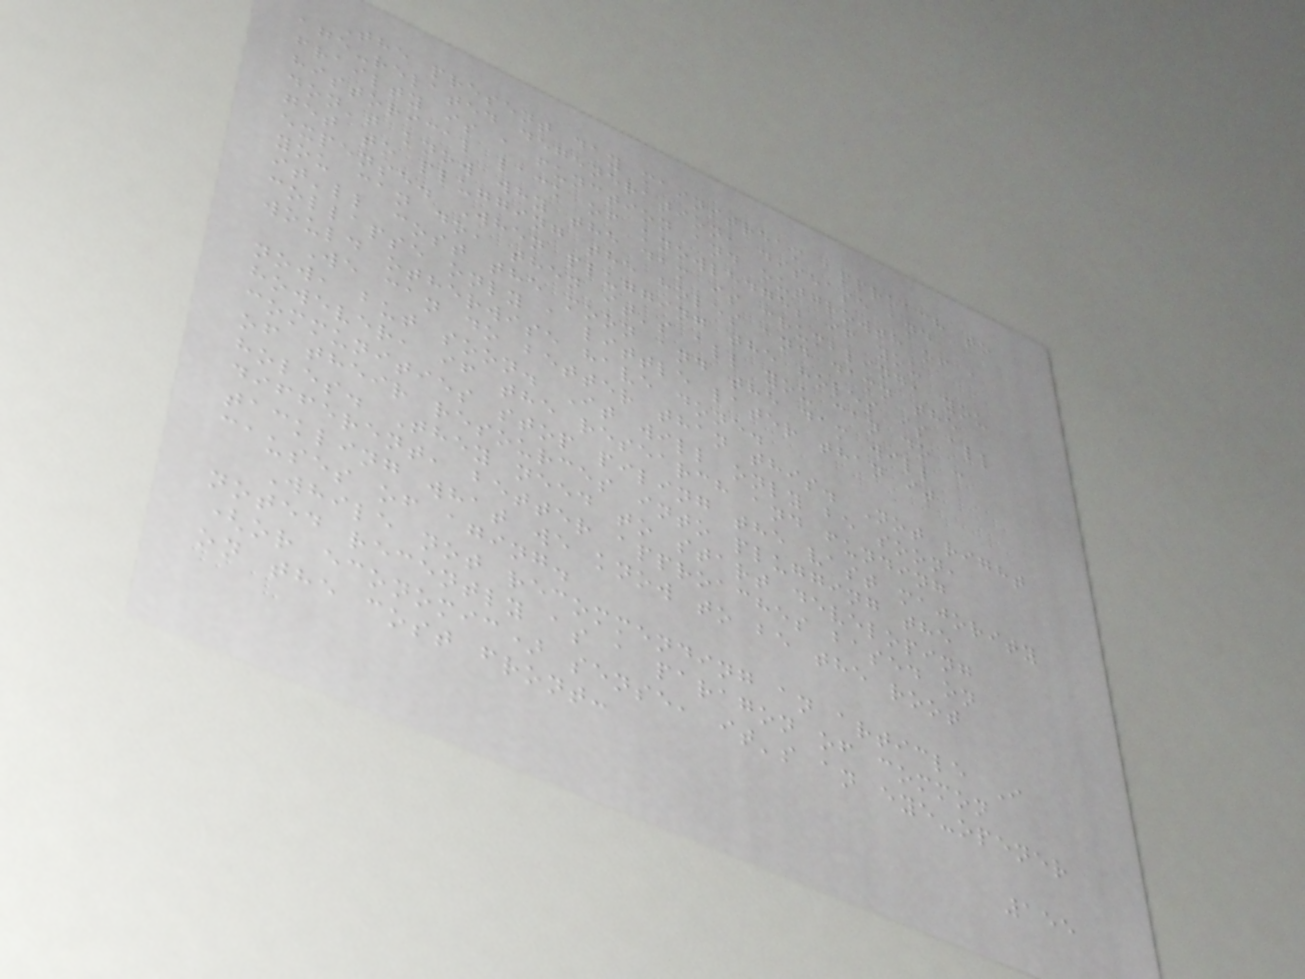The present day mainstream approach to
age-related degeneration, disease and
frailty is a function and outgrowth of a
historical lack of knowledge; if you
don't know why the dam is crumbling, you
get to plugging the holes and damn the
expense. When plugging the holes is all
you can do, then it's all you can do -
it'll cost the moon and the dam will
collapse only a little later than it
would otherwise have done.
We can do better than this. Not right
now, but soon. It will only be soon,
however, if the research and funding
communities stop piling the vast majority
of their resources into plugging the
holes. They need to start developing
different, better approaches based on
tackling what we know to be the root
causes of aging.
While not recommending an article I
noted recently as a paragon of common
(or economic) sense, it's an eye-opener
on the cost front:
155
